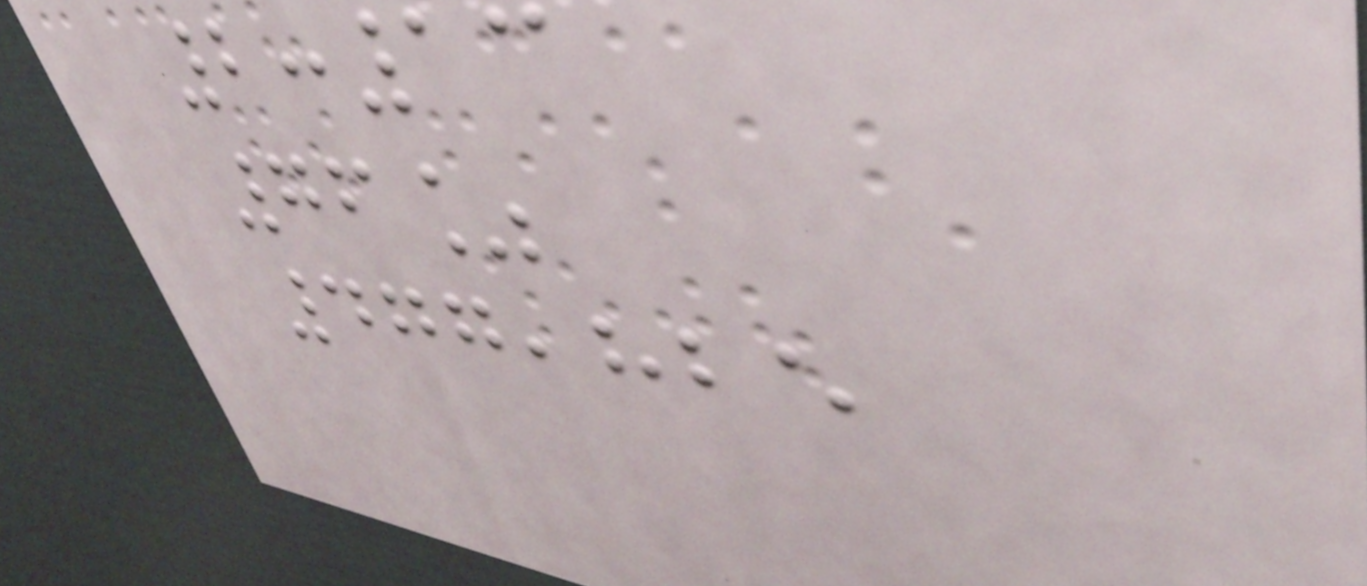2:13
76%
477,825
